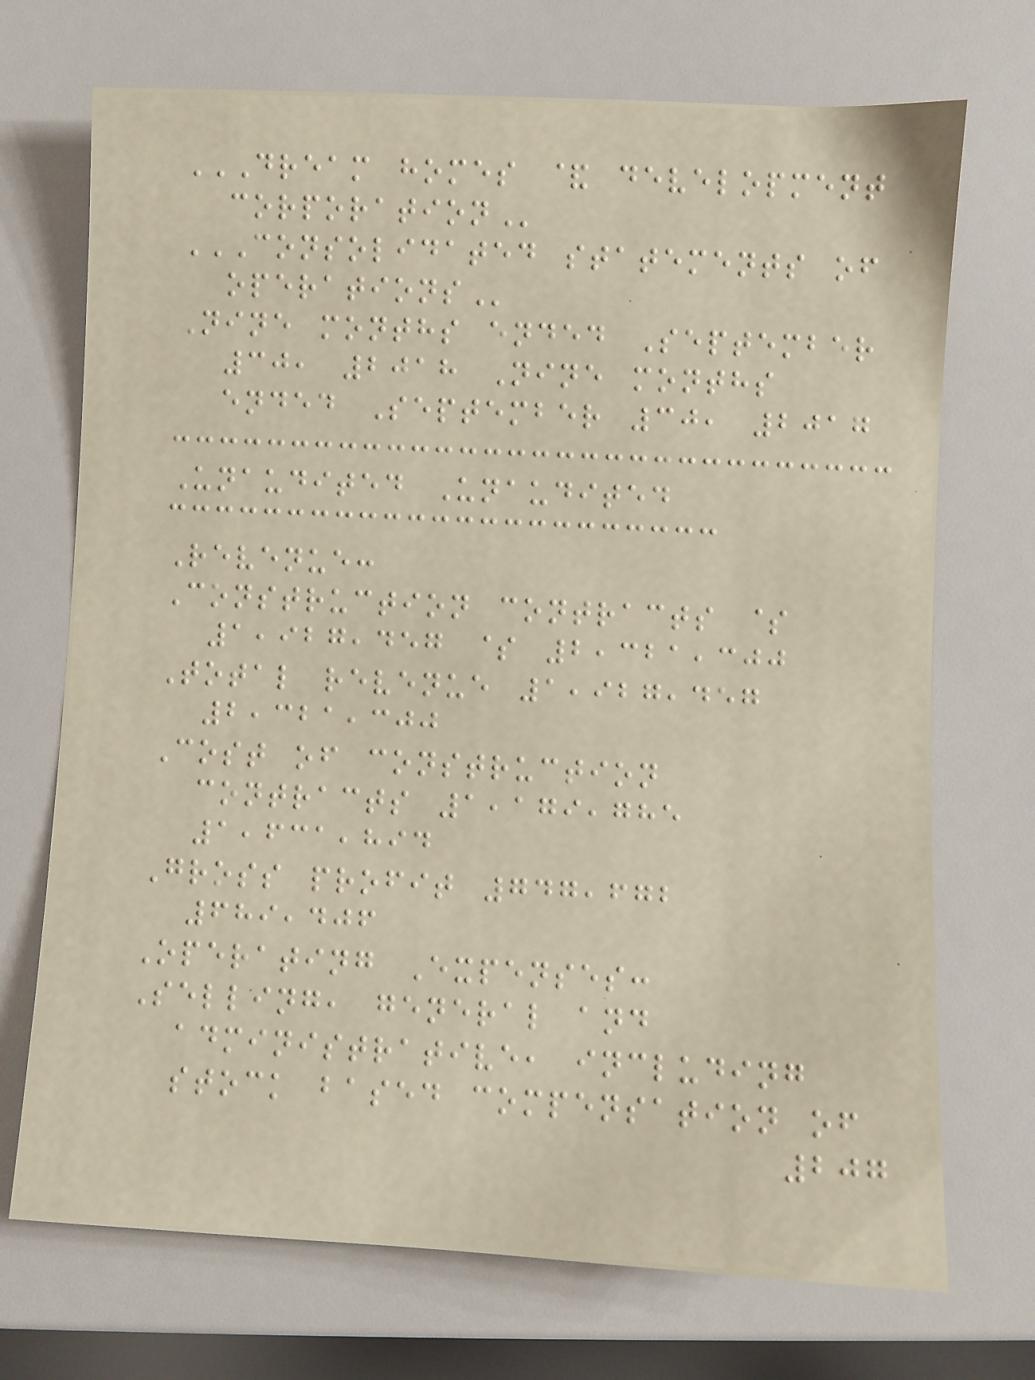DREAM HOMES & DEVELOPMENT
CORPORATION
CONSOLIDATED STATEMENTS OF
OPERATIONS
Nine months ended September
30, 2018 Nine months
ended September 30, 2017
Unaudited Unaudited
Revenue:
Construction contracts $
1,927,457 $ 2,321,300
Total revenue 1,927,457
2,321,300
Cost of construction
contracts 1,179,785
1,631,894
Gross profit 747,672
689,406
Operating Expenses:
Selling, general and
administrative, including
stock based compensation of
207
